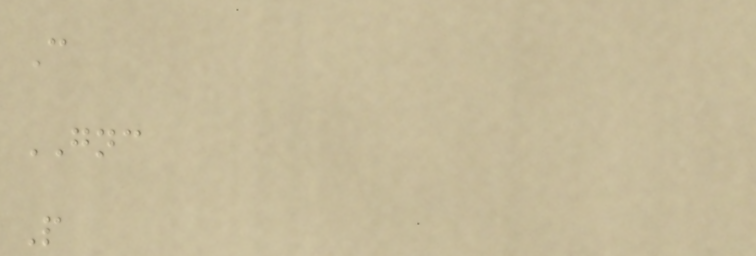C
GNC
P
